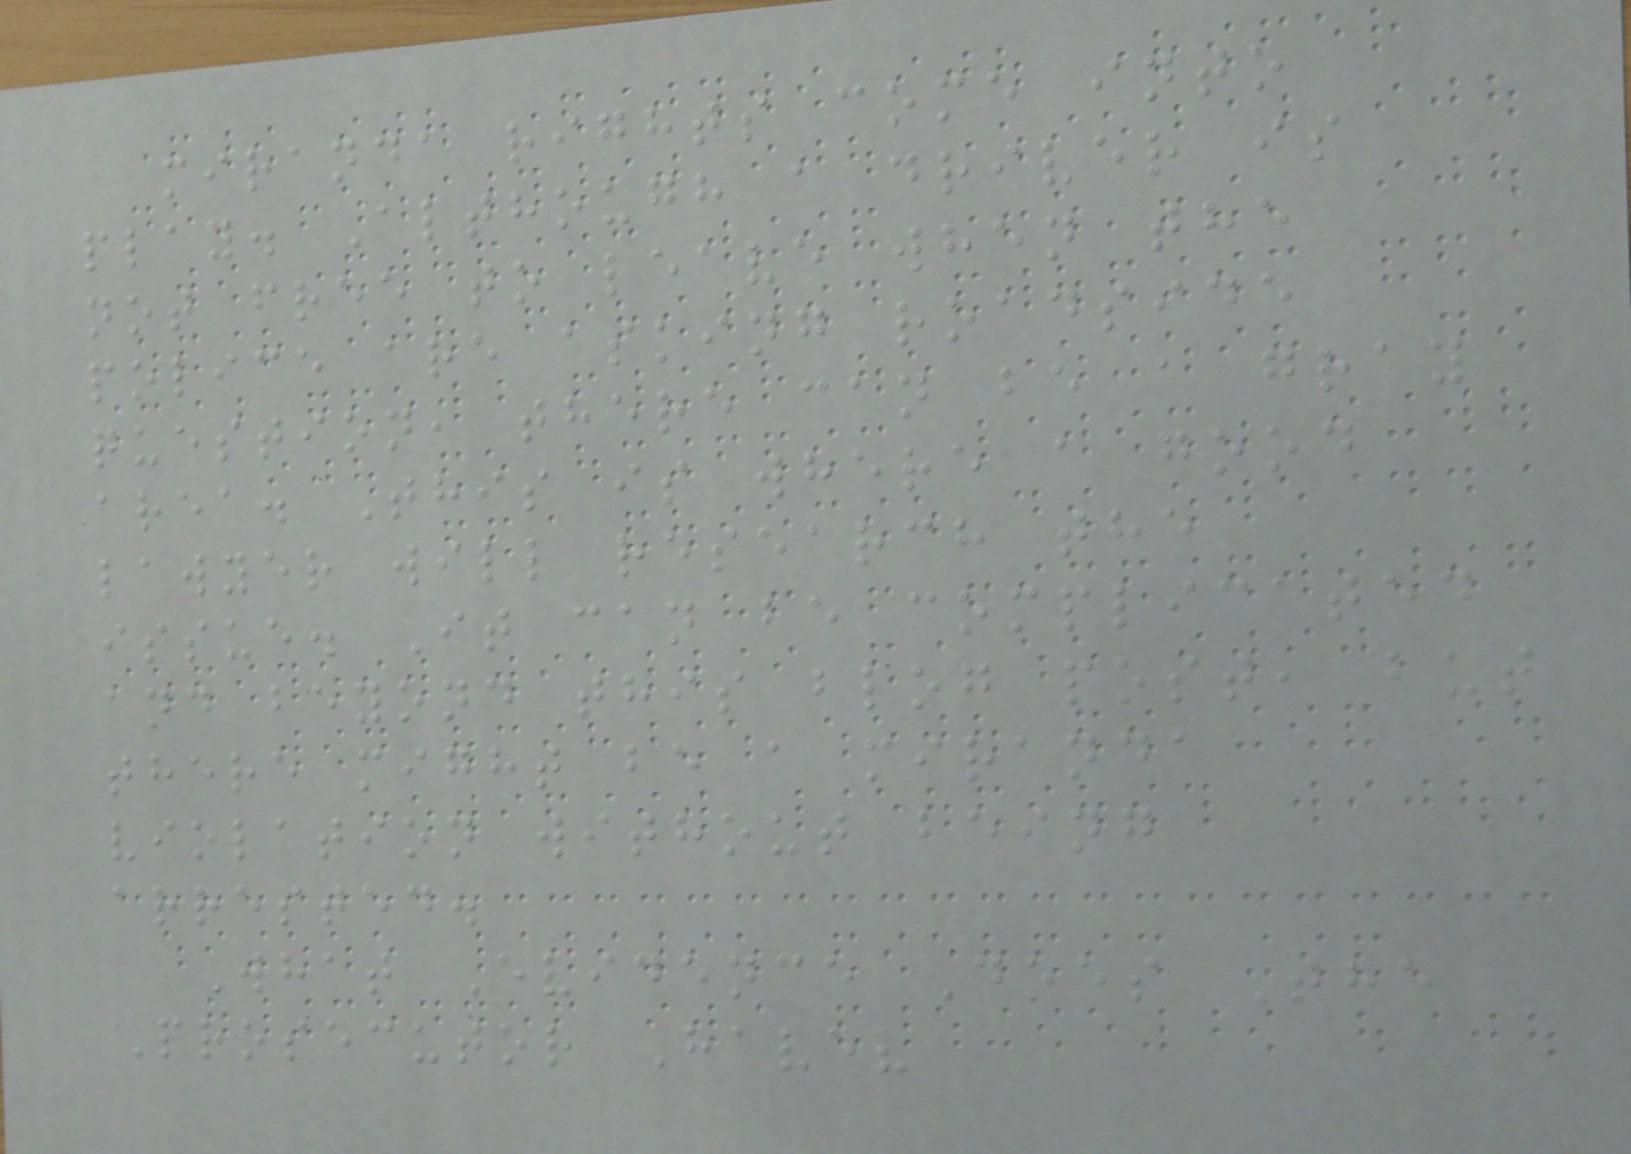miranda rights come into
play. Although a driver is
not free to leave when the
police are asking roadside
question, there can be a gray
area. This is where a good
lawyer will research the
issue. It can be complicated
and beyond this blog post, but
there might be a miranda
violation without being
arrested.
What Evidence Does The
Prosecutor Have?
